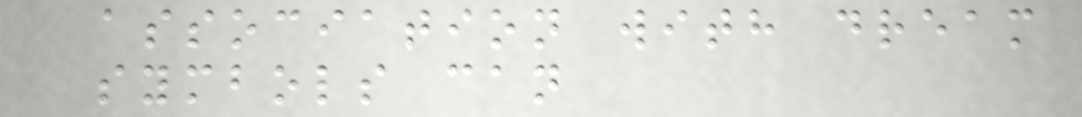association with dream
symbols can
